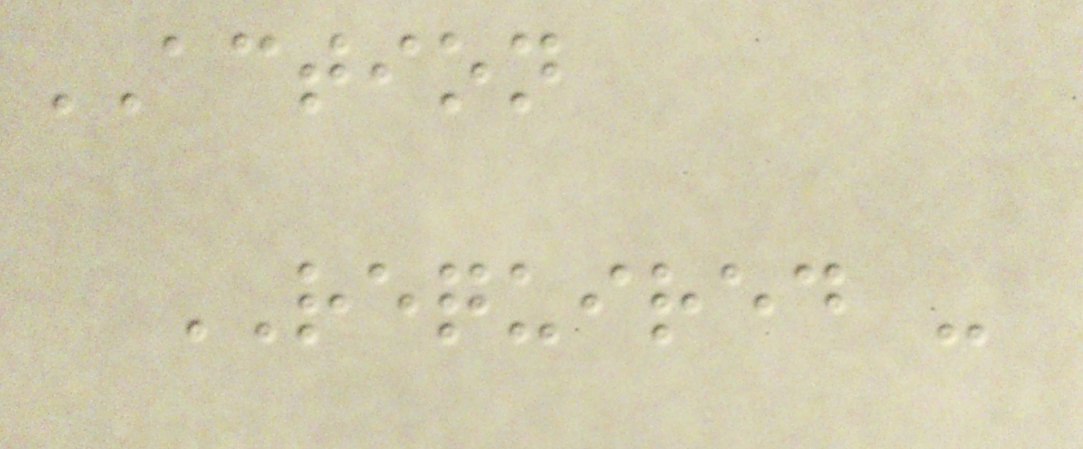ACTION
REQUIRED -
